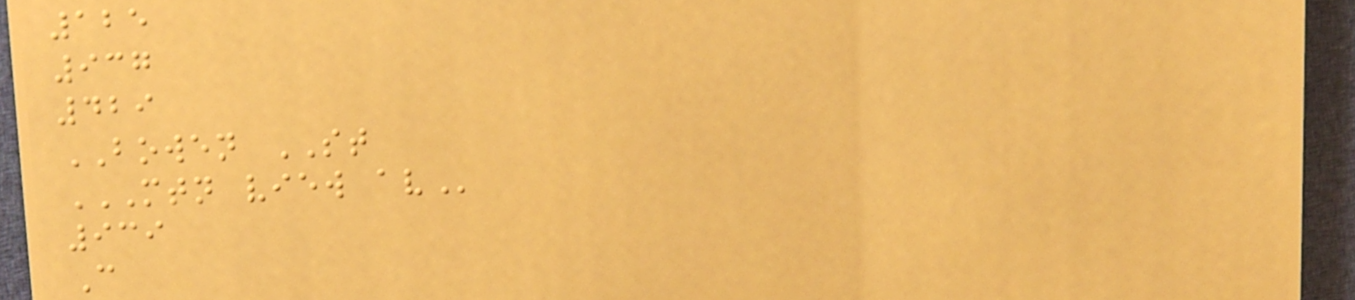125
937
429
BOWEN ST
MTN VIEW AV
939
C
